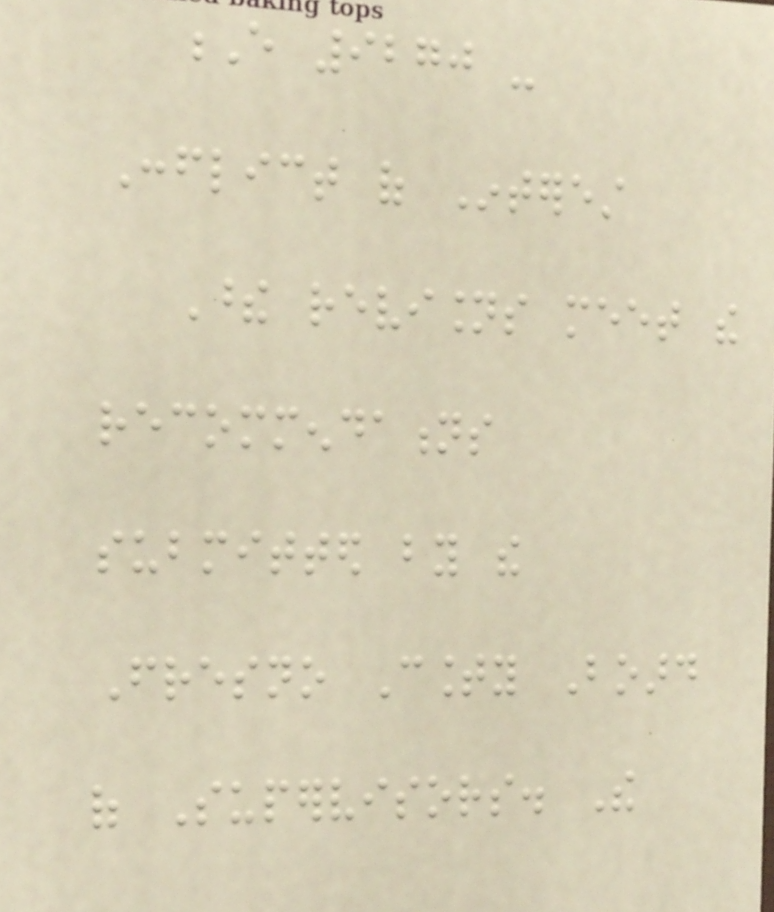E 9270 -
Conflict of Interest
These revisions meet the
recommendations
submitted by the
Fresno County Board
of Supervisors. The
